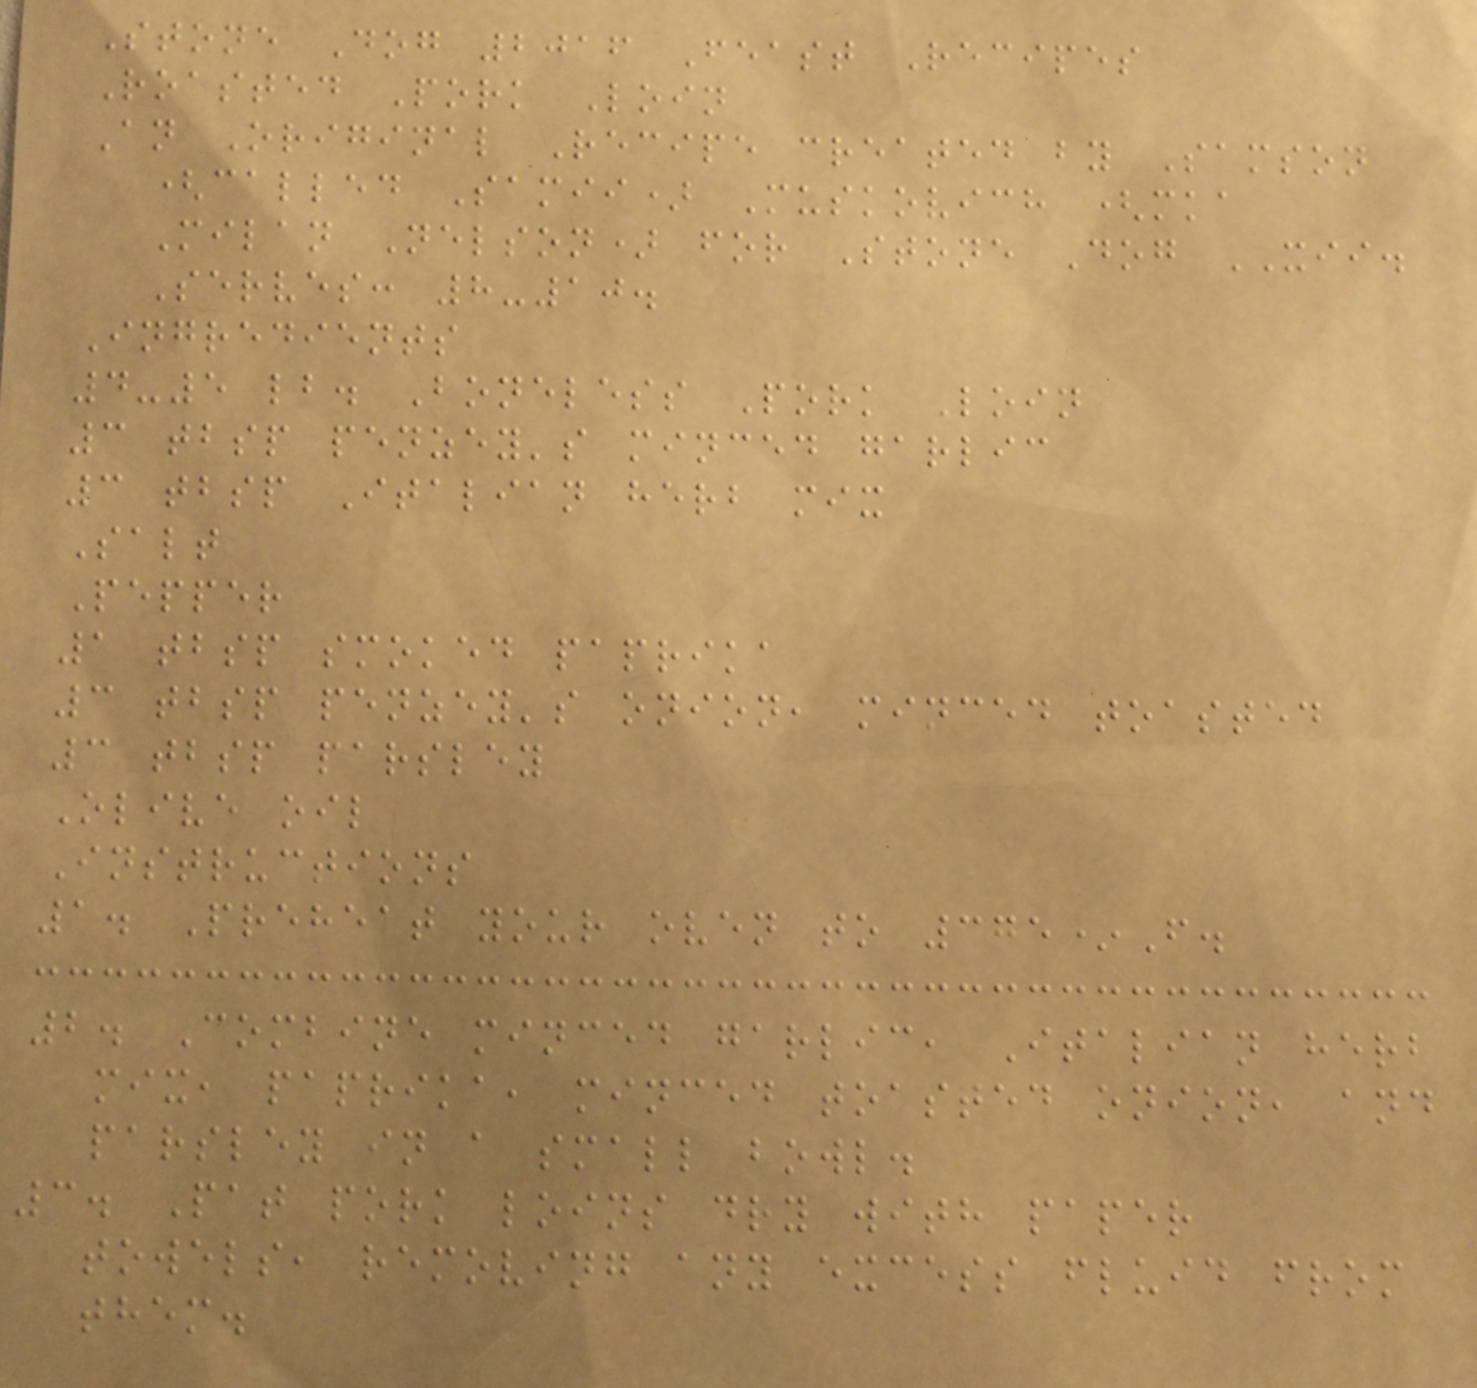Stone Dog 2016 Feast Recipes
Roasted Pork Loin
An Original Recipe created by Samson
(called Samii) Muskovich (mka
Milan Nelson) for Stone Dog XII.
Serves: 8-10.
Ingredients
4-5 lb. Boneless Pork Loin
3 tbsp penzey's minced garlic
3 tbsp Italian herb mix
Salt
Pepper
1 tbsp smoked paprika
3 tbsp penzey's onion, minced toasted
3 tbsp parsley
Olive oil
Instructions
1. Preheat your oven to 375*F.
2. Combine minced garlic, Italian herb
mix, paprika, minced toasted onion, and
parsley in a small bowl.
3. Pat pork loins dry with paper
towels, removing any excess fluid from
them.
